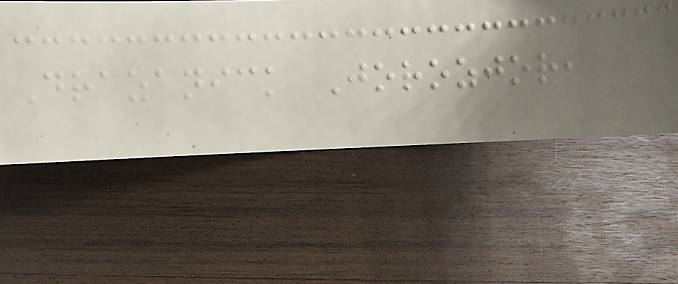Drazanick Jorozjor,
